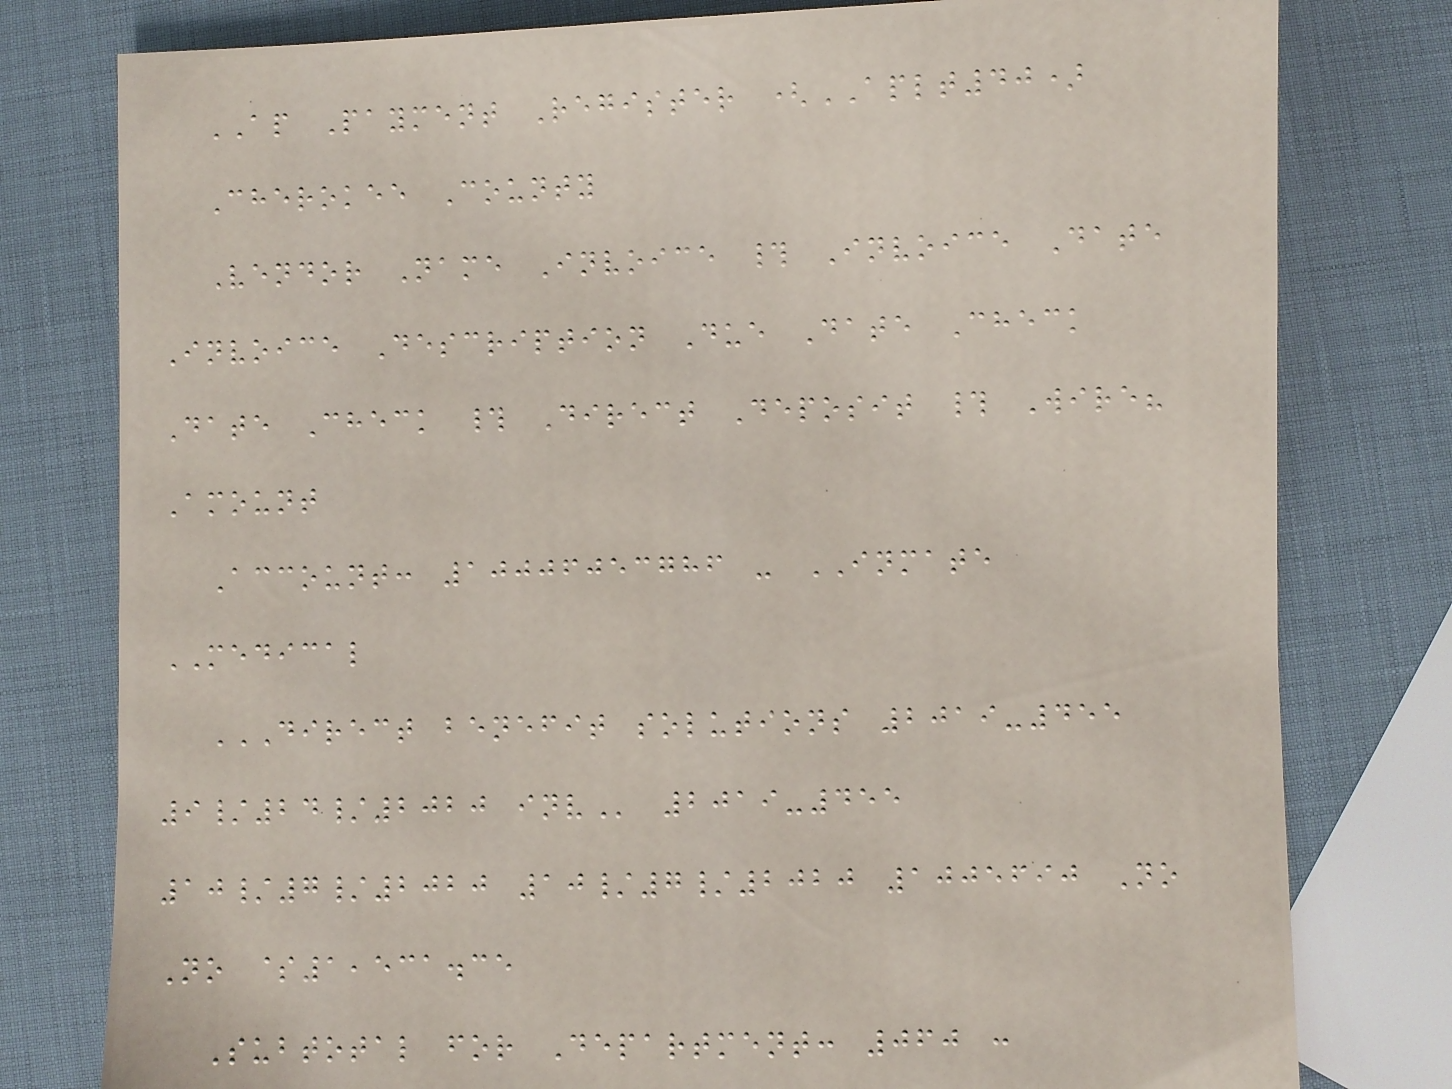AP Payment Register (APLT40)
Cherokee County
Vendor Name Invoice # Invoice Date
Invoice Description Due Date Check
Date Check # Direct Deposit # Wire?
Amount
Account: 10006053786 - INMATE
MEDICAL
DIRECT BENEFIT SOLUTIONS 2019-455
9/24/2020 INV 2019-455
10/7/2020 10/7/2020 1005690 No
No $1,531.35
Subtotal for Department: 060 :
